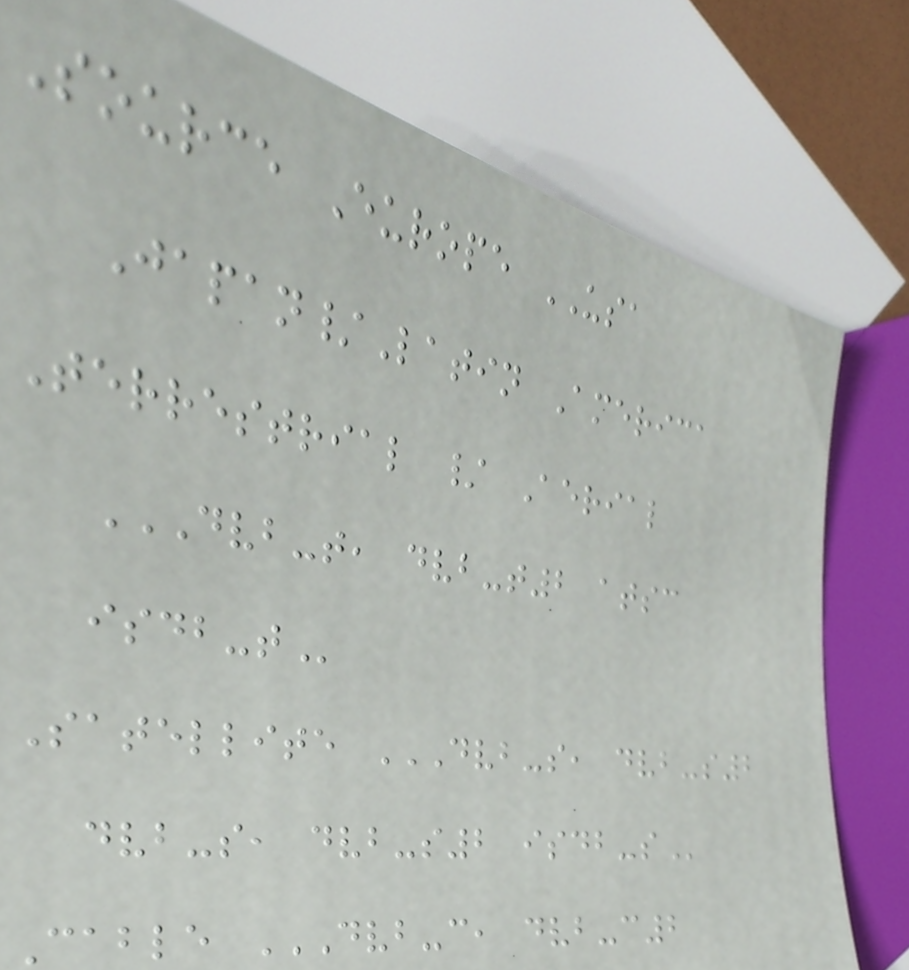Source Europe USA
Japan/Latin America
Terrestrial / Aerial
DVB-T, DVB-T2 ATSC
ISDB-T
Satellite DVB-S, DVB-S2
DVB-S, DVB-S2 ISDB-S
Cable DVB-C, DVB-C2
